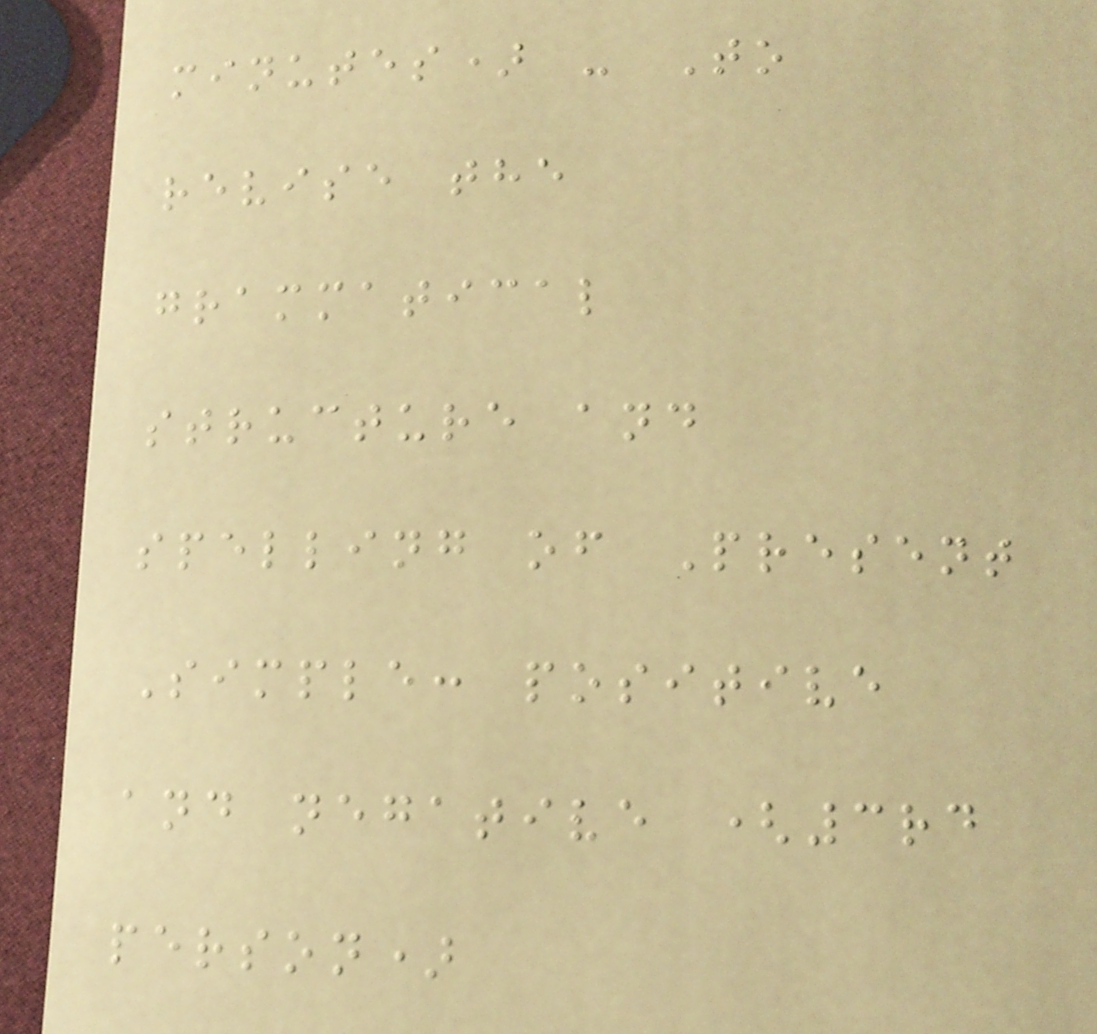minutes) - To
revise the
grammatical
structure and
spelling of Present
Simple: positive
and negative (3rd
person)
